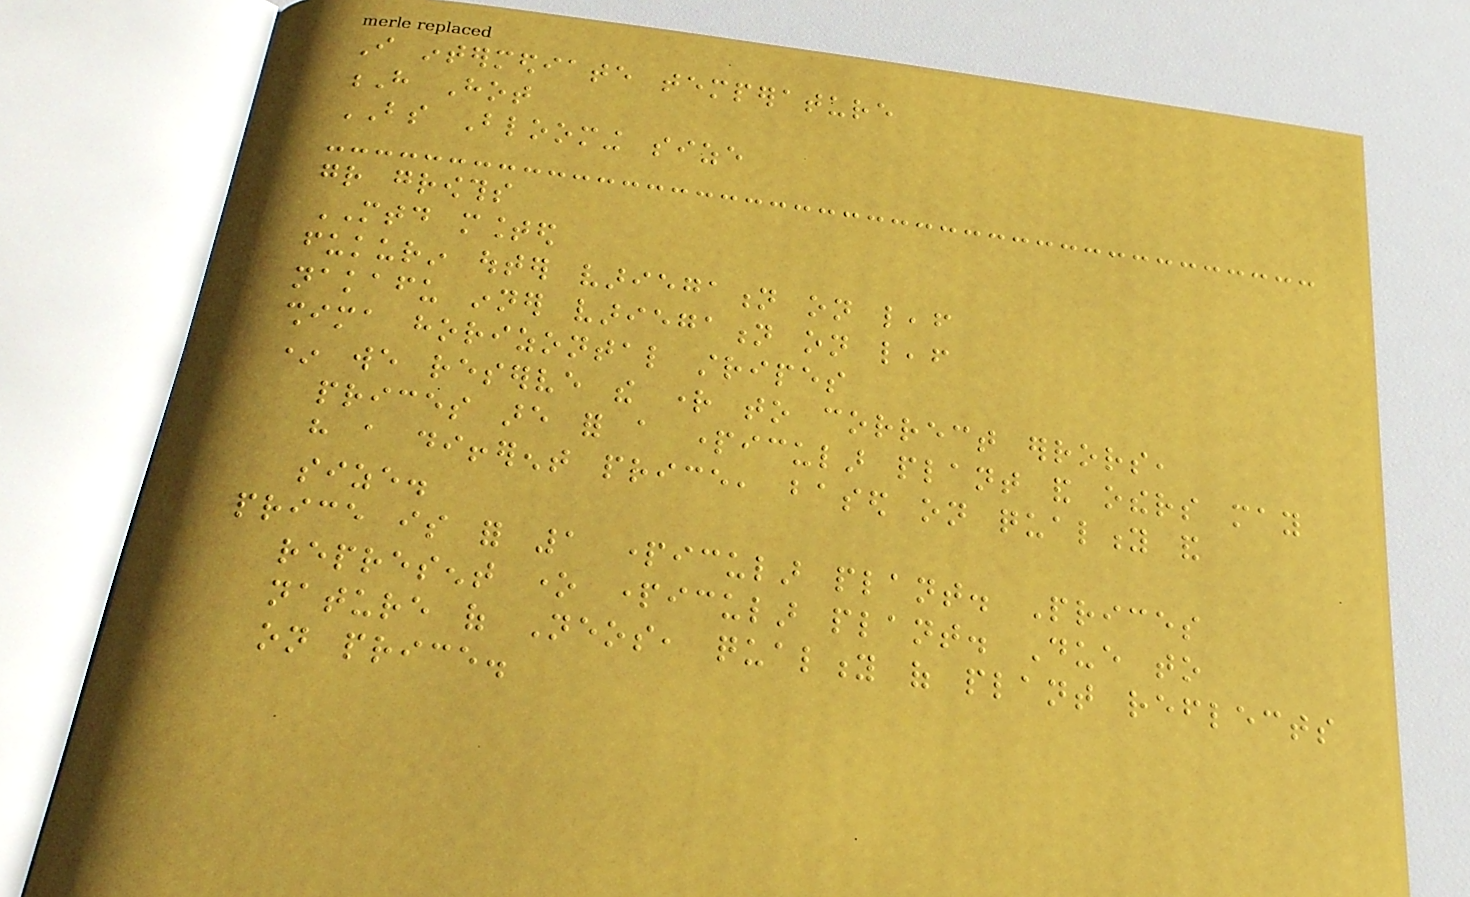I intermediate temperature
H Hot
BS Blooming size
gr growths
MTD mounted
fukurin outer variegation on leaf
nakafu inner variegation on leaf
shima horizontal stripes
* we reserve the right to correct errors,
prices are for a particular plant and others may
have a different price, based on quality and
size.
price is for 1 particular plant. Prices
represent one particular plant. Due to
nature of Neos, quality of plant reflects
on price.
